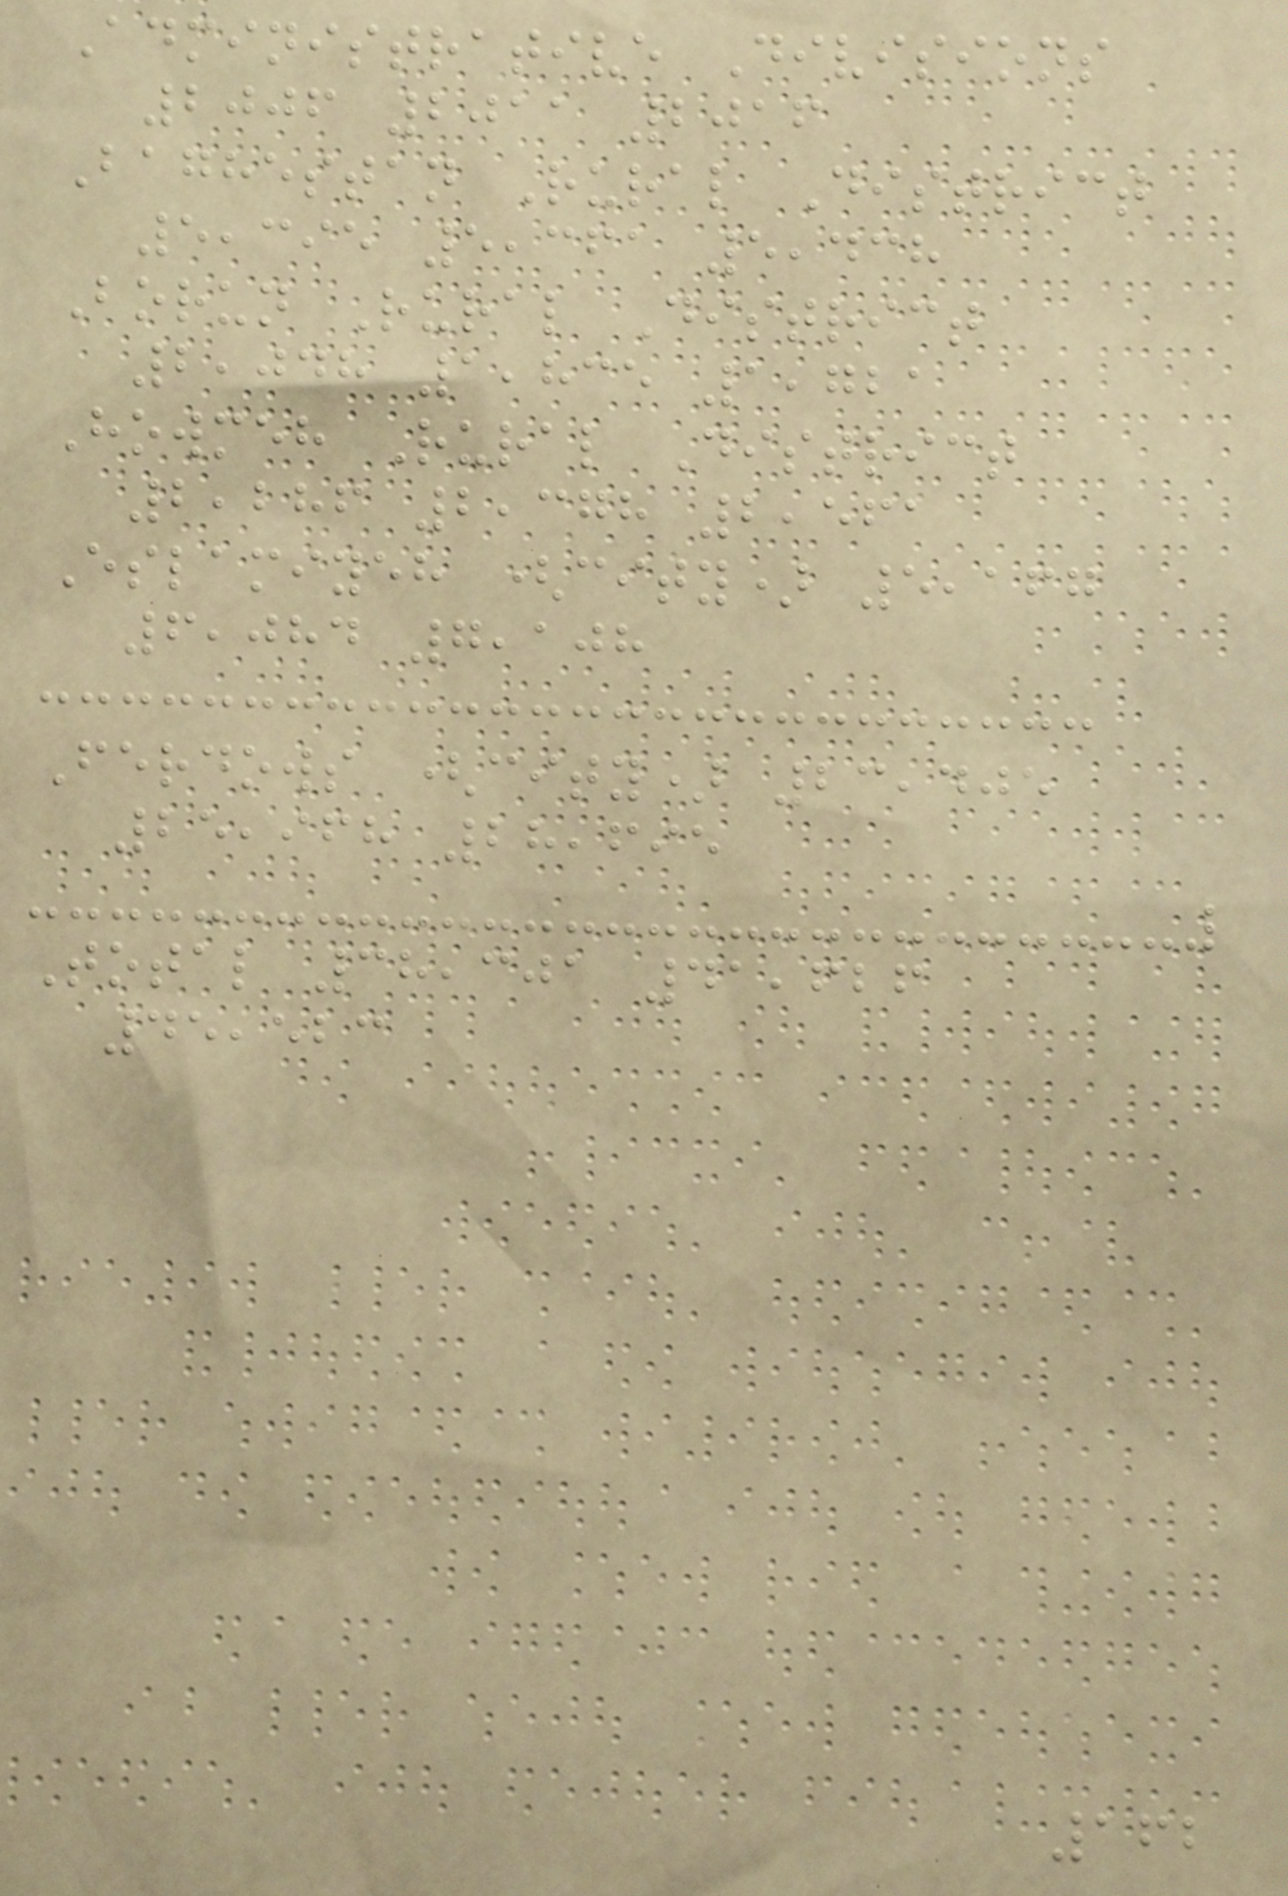Administrative Divisions
2006 2011 2016
Baghestan Rural District
5,395 5,361 5,438
Borun Rural District
2,048 1,835 1,721
Howmeh Rural District
2,286 2,378 2,561
Eslamiyeh (city) 5,167
6,084 7,108
Ferdows (city) 23,405
25,968 28,695
Total 38,301 41,626
45,523
162
